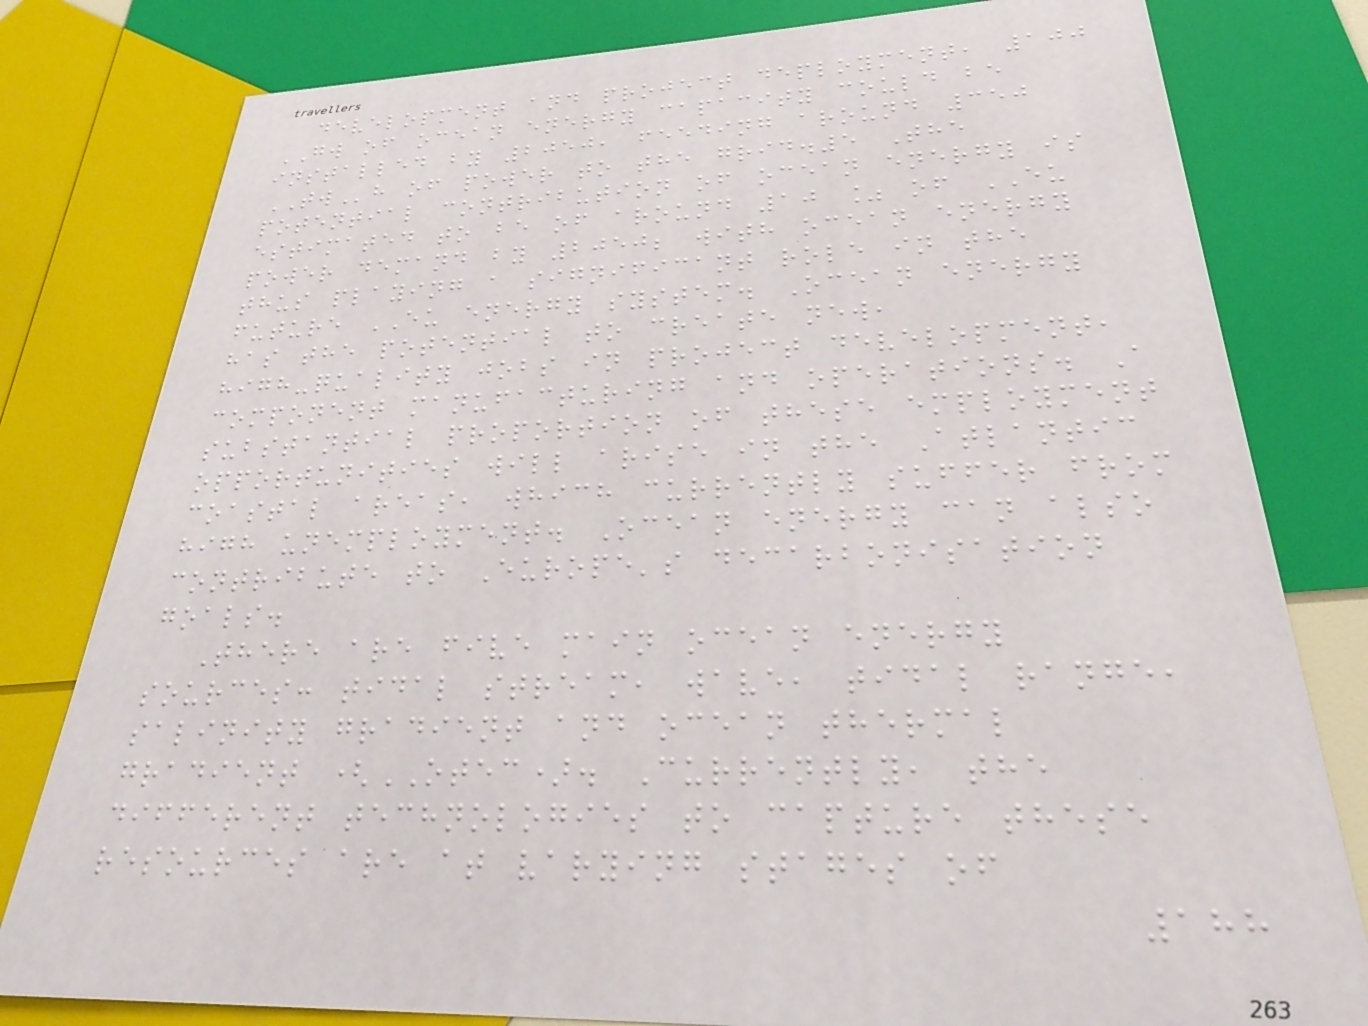development and project deployment, 100
GW of ocean energy capacity could be
installed by 2050, feeding around 350
TWh of power to the grid.5 The
potential contribution of ocean energy is
estimated to be of around 10 % of EU
power demand by 2050; with ocean energy
thus playing a significant role in the
future EU energy system. Ocean energy
has the potential to create new,
high-quality jobs in project development,
component manufacturing and operations. A
substantial proportion of these employment
opportunities will arise in the Atlantic
coastal areas, which currently suffer from
high unemployment. Ocean energy can also
contribute to Europe's decarbonisation
goals.
There are five main ocean energy
sources: tidal stream, wave, tidal range,
salinity gradient and ocean thermal
gradient (OTEC). Currently, the
different technologies to capture these
resources are at varying stages of
188
